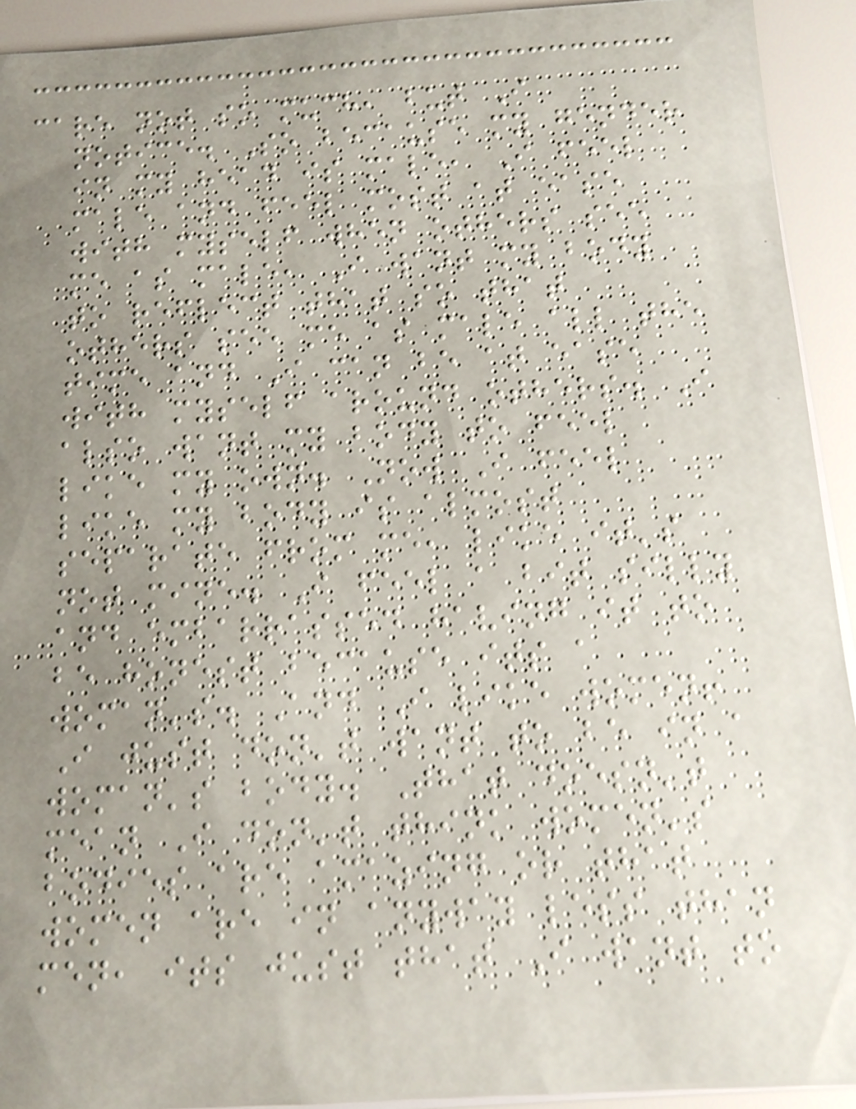care not so much, but I
notice. So because my gender
in my head is male, I feel
male and feel most at ease
with myself when others see
me as male, I want my body
to reflect that so that
others see me as male all the
time and I can be at ease
with myself around others. I
also want my body to feel
like my own. Now I feel
like my body is almost
separate from me, like it's
not mine. I feel a bit silly
and embarrassed having it to
be honest because its a
woman's. And I like women!
I just don't want to be in a
woman's body. That doesn't
mean I don't think women's
bodies are amazing or that
women are in anyway less than
men, its just that I want to
